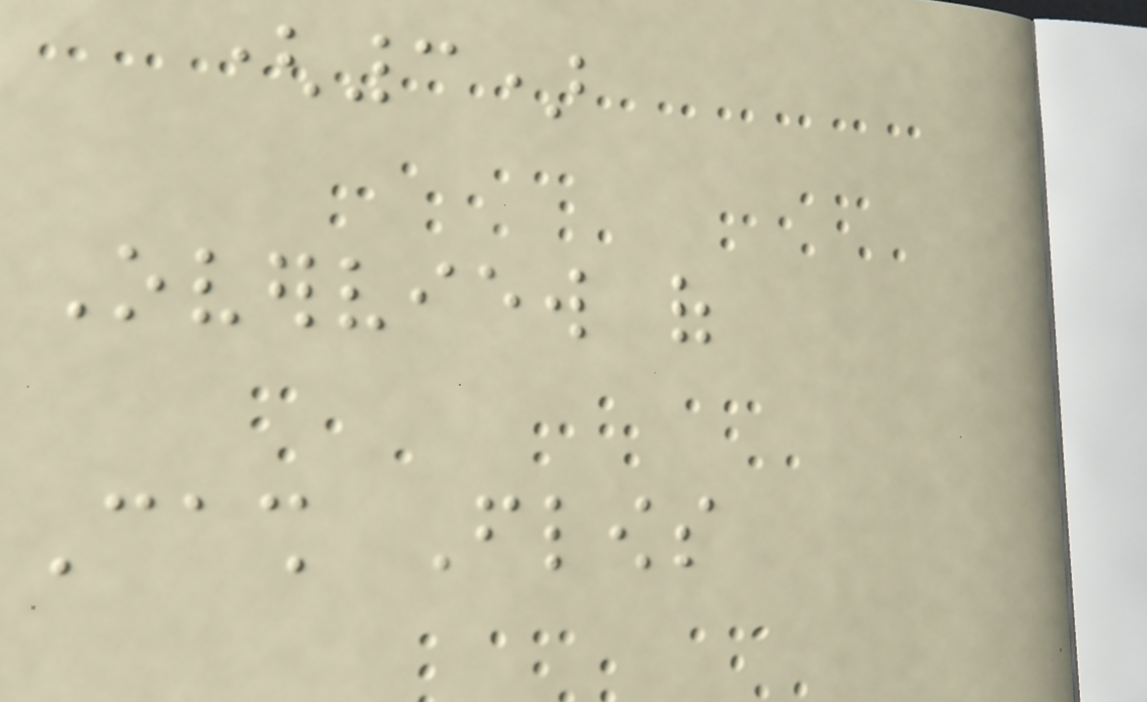(3)
Overview of
Cash Flows
